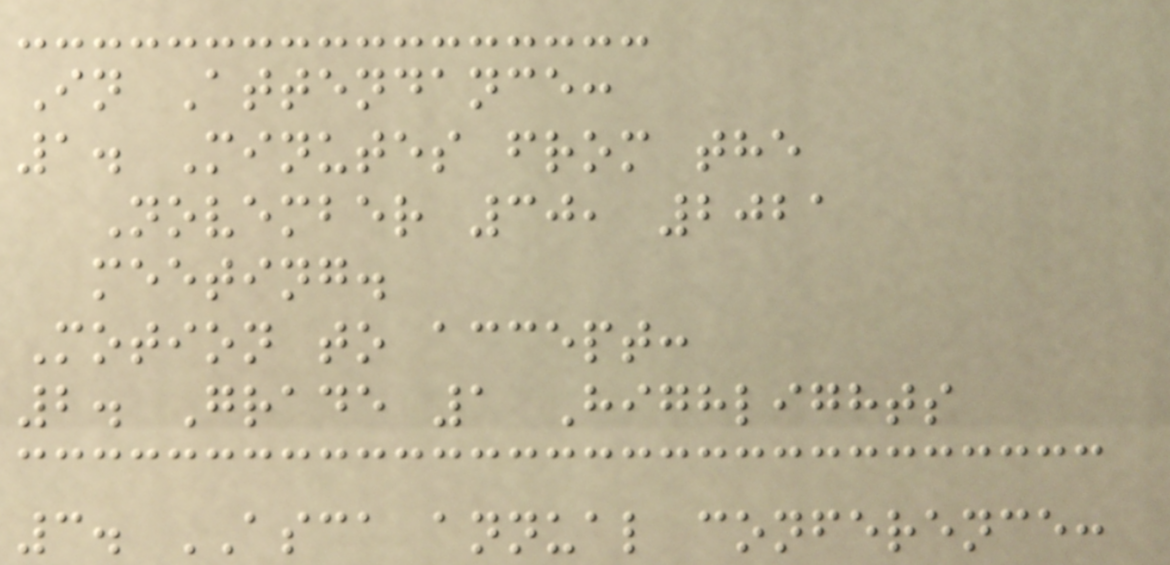In Attendance:
1. Minutes from the
November 30, 2021
meeting.
Motion to accept:
2. Grade 1 Highlights
3. ASCA annual conference:
